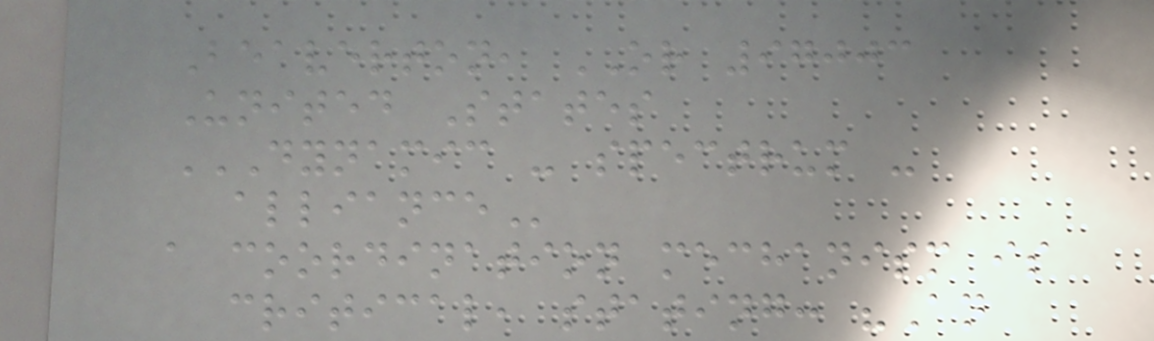Beaverton, OR 97003
United States
DYNAMIC - SPECTRUM -
ALLIANCE
a coordination mechanism is
critical, stating: "An
